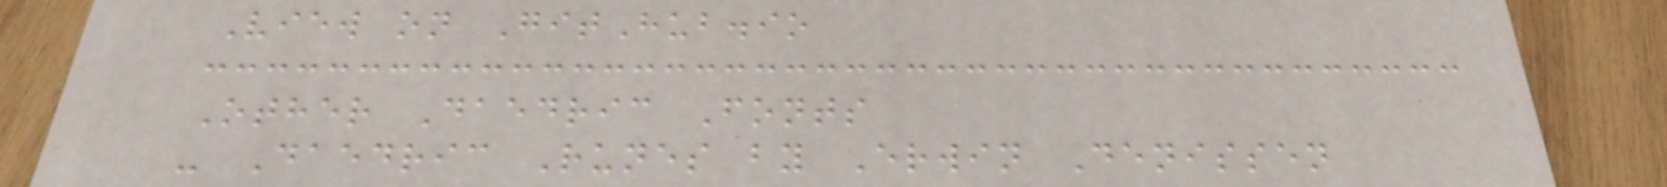View on GitHub.io
Other Daedric Fonts
- Daedric Runes by Erwin Denissen
